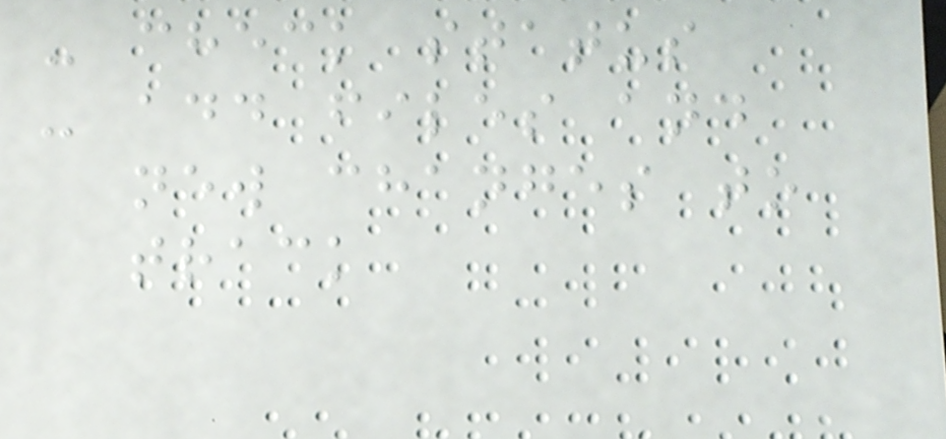- check status
- add files and
new changes to
track
